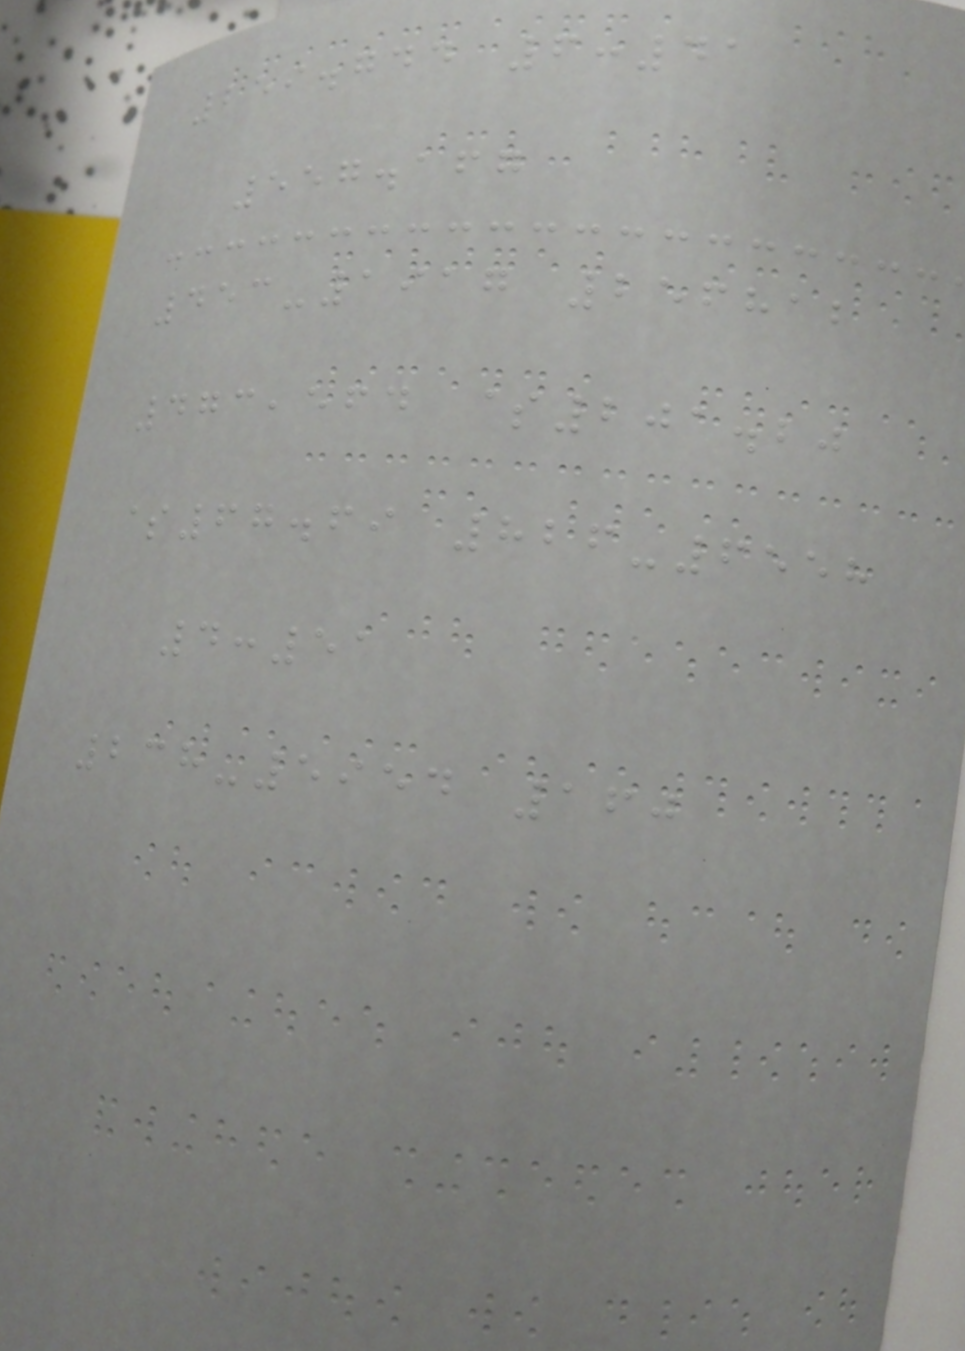259.744 6:41
557.167
453-1917 256812
473,564 $201.20
$67.69 826-6558
4:51
238-5954 160
